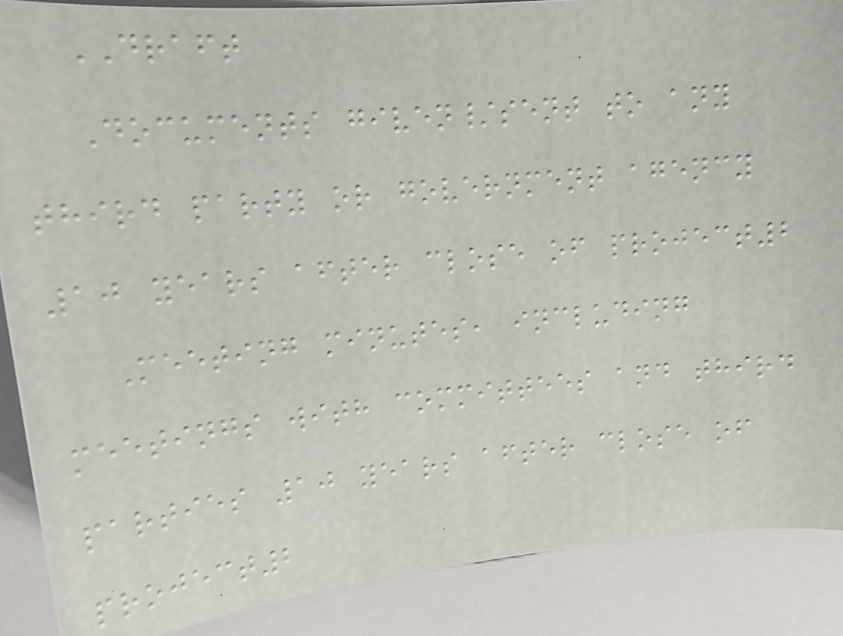DRAFT
Documents given/sent to any
third party or government agency
10 years after close of project2
Meeting minutes, including
meetings with committees and third
parties 10 years after close of
project2
